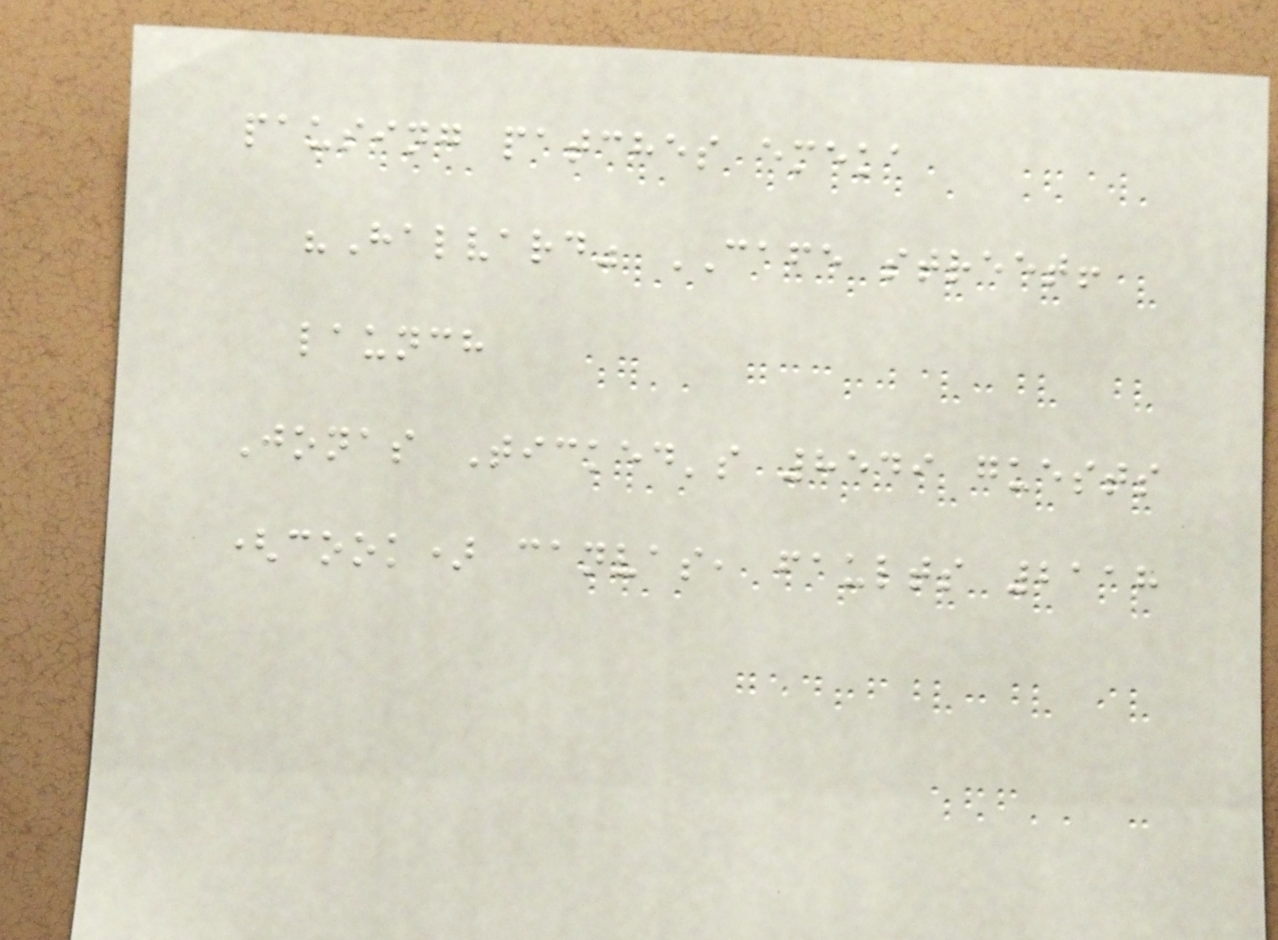pausing patches emeka
"Halvard" CAFE street!
launch
Jonas Ticked's 8549 guests
(cook) canvas, faults 2118
